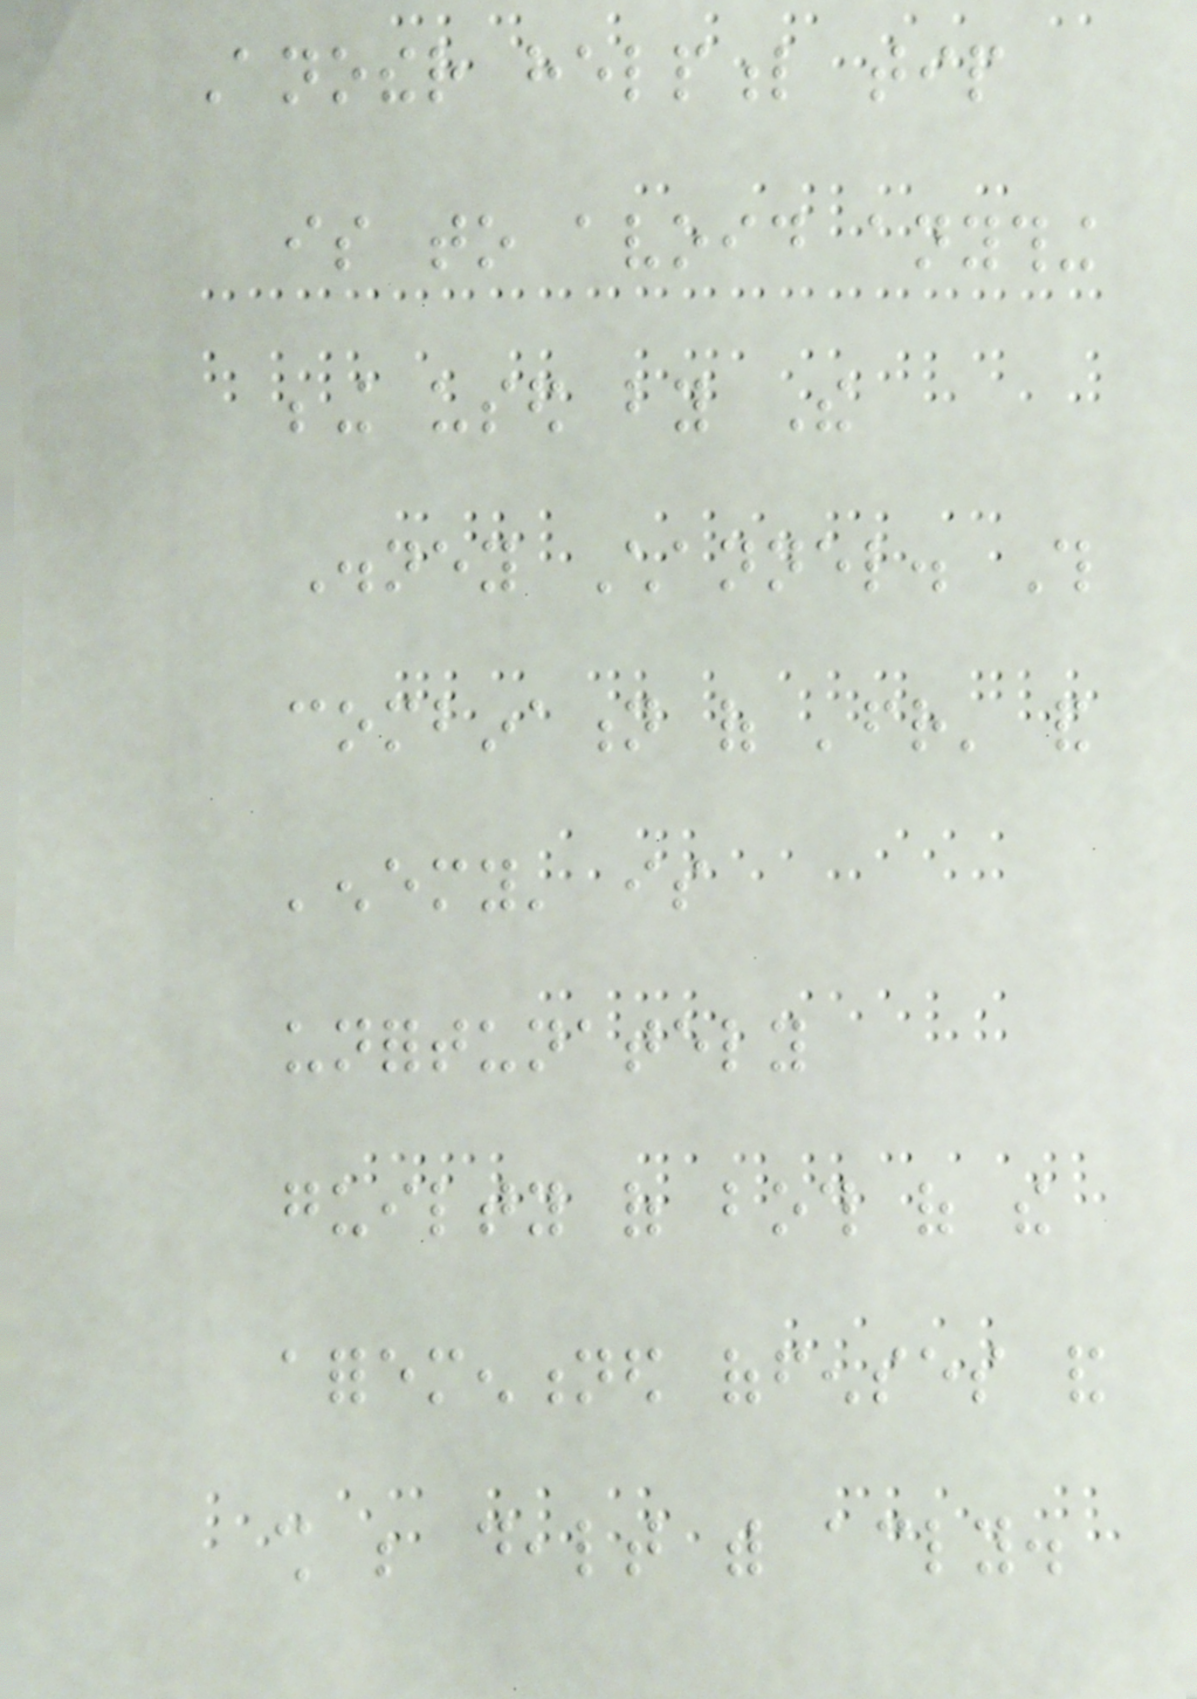Another helpful tip
is to avoid anything
being used by The
Disney Channel. This
combination of 'friend' and
'enemy' is
unfortunately
guilty of both of the
aforementioned offenses and
shall be dealt with accordingly.
